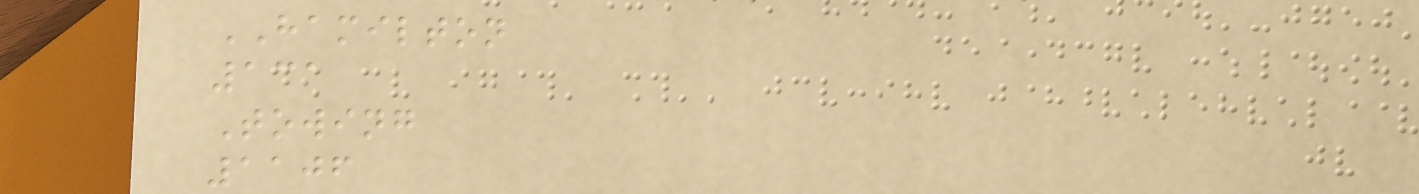HAMILTON
131
Towing
1106
